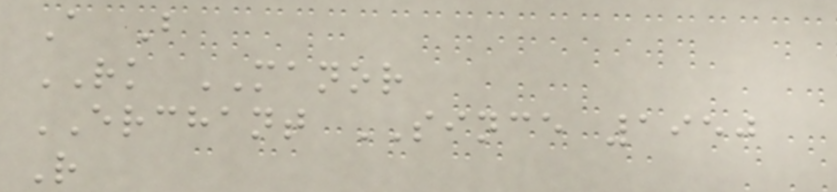A B
RK MANOR
ERCHANT SINCE 1950
R
